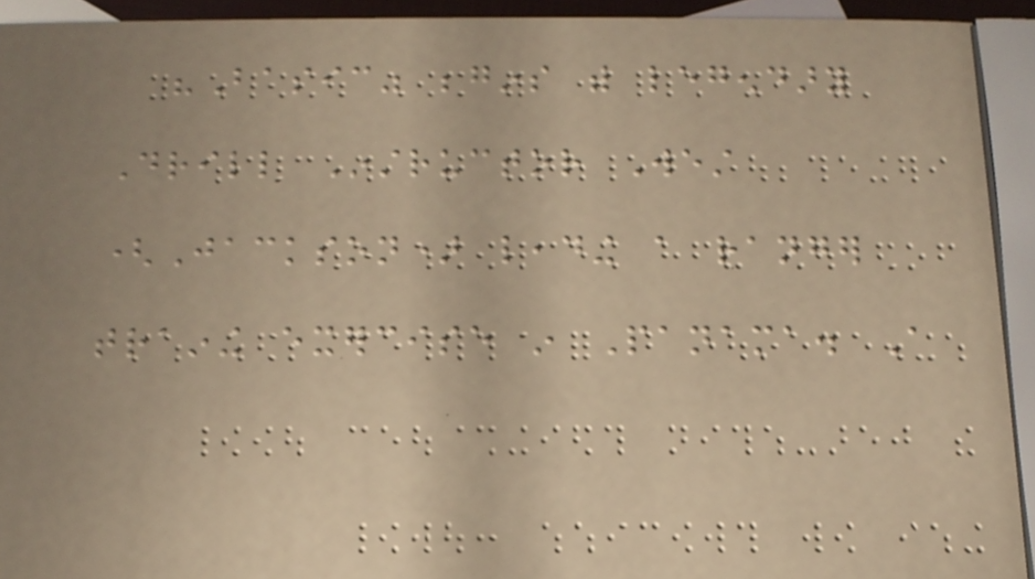"Basic" begins with legendary
Drill Instructor West
(Jackson) leading a ranger
training exercise in Panama. A
